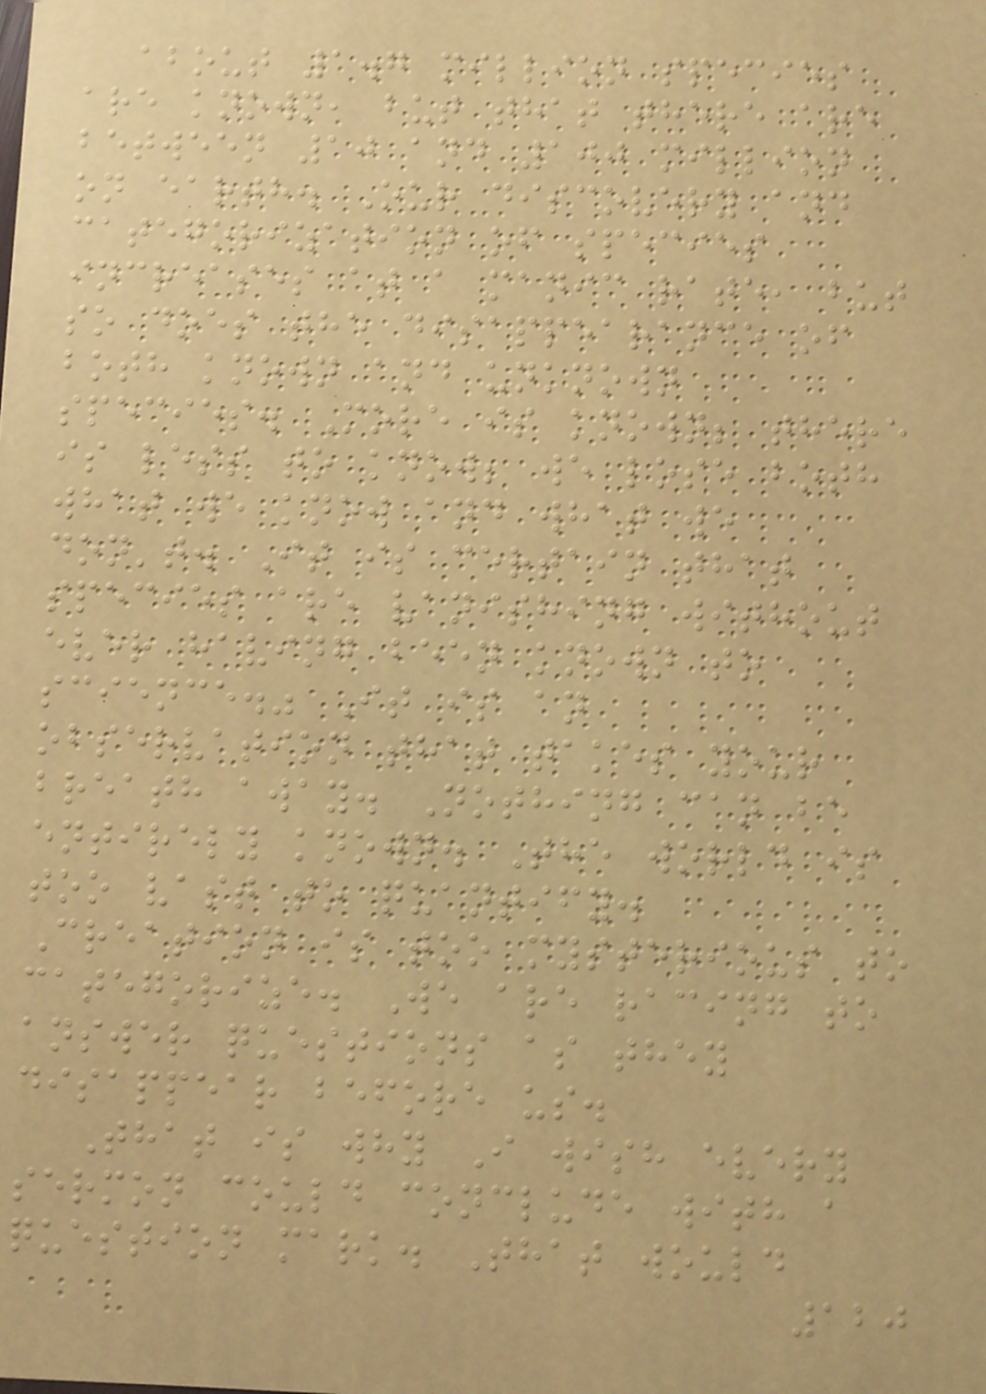about 1.7 million species
are known, but that there are
between 10 and 100 million
on earth. Our discovery and
categorization of species
increases at a manic rate, but
so does the disappearance of
both known and unknown
species. More is known; there
is less to know; we lose both
what we know and what we
don't. It is certain that
species are vanishing without
ever having been known to
science." It is an
observation that takes your
breath away. Nothing can be
entirely known. The world is
too vast to quantify.
Creation is too mysterious to
categorize. We are racing to
answer questions as they
disappear before us.
That is why I wish every
sermon could conclude with a
question mark. That would
120
